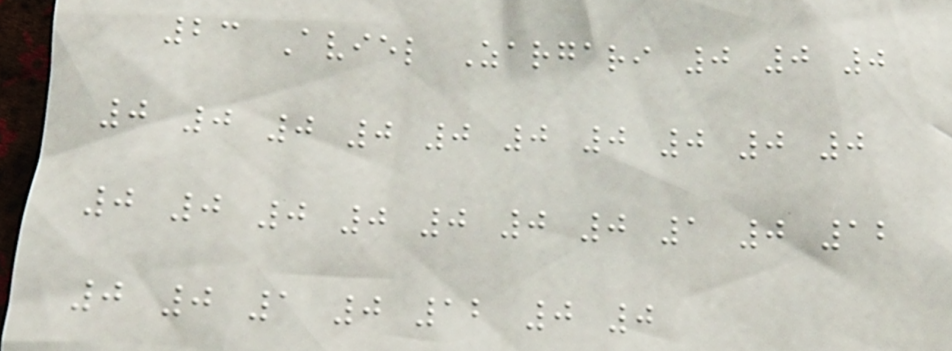23 Aviel Zargari 0 0 0
0 0 0 0 0 0 0 0 0 0
0 0 0 0 0 0 0 1 0 12
0 0 1 0 12 0 0
